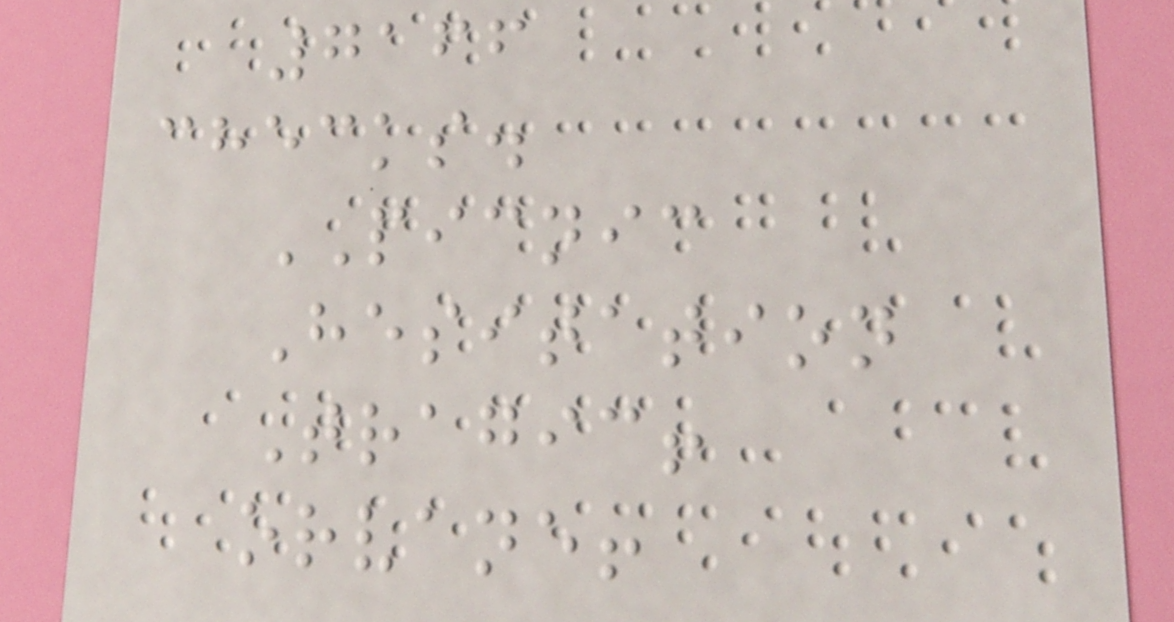7166
checks.
PICNIC
Hesitation
Tragic!
orvane!
